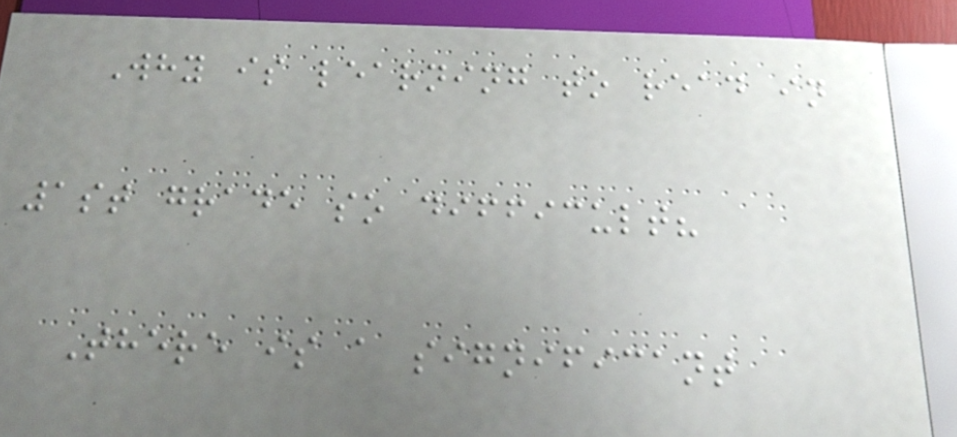Why is learning to read in
1st grade so difficult?
There is a significant
